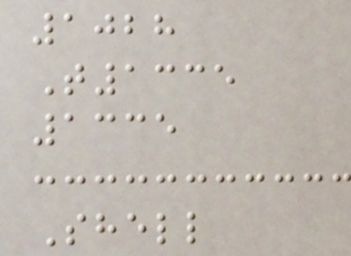1028
T1335
1335
Shell
